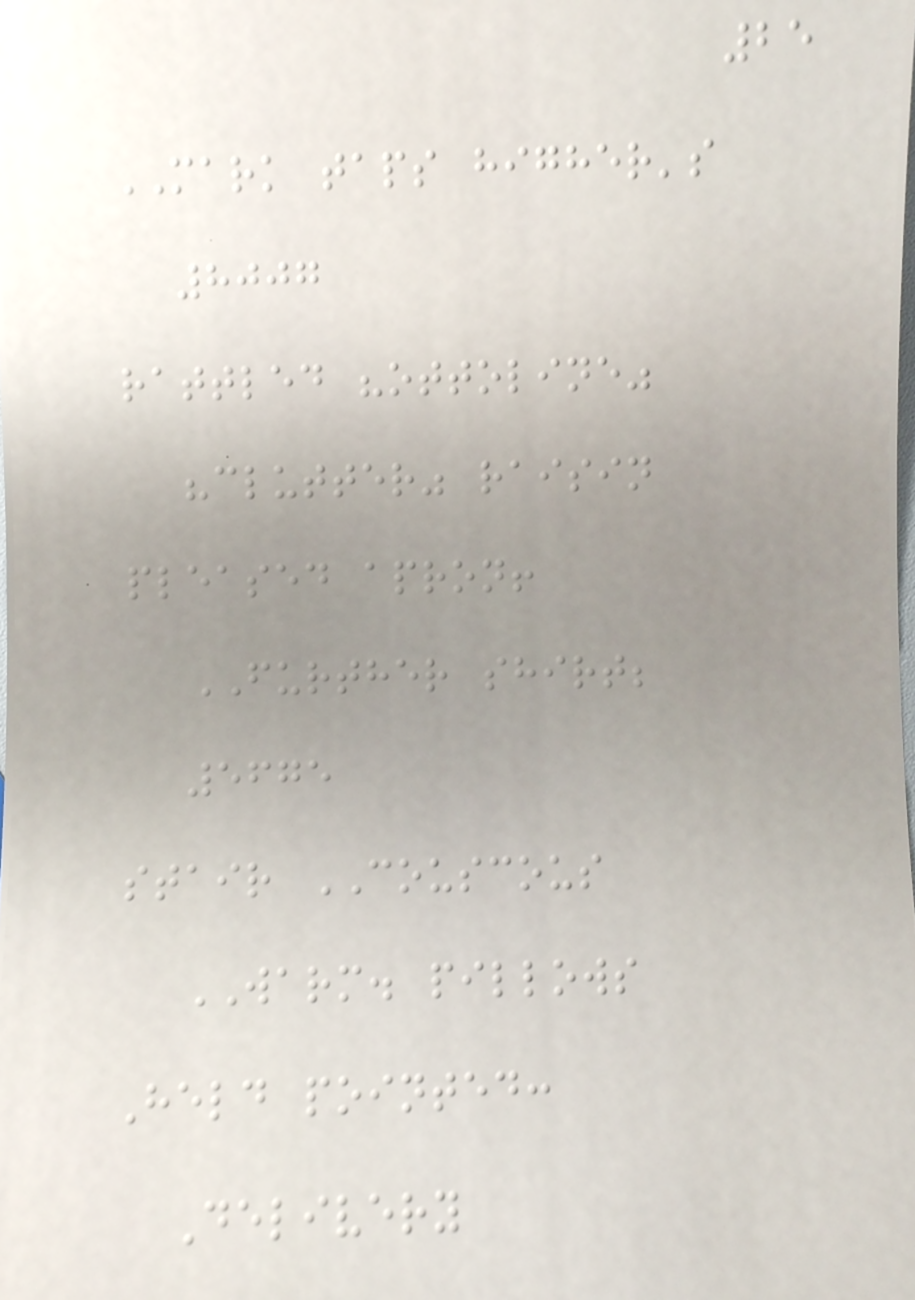25
MARK taps higher's
8007
rattled "ottoline"
"clutter" raisin
pleased apron!
FURTHER shirt;
5675
stair COUSCOUS
WARM. pillows
Held pointed:
Delivery
